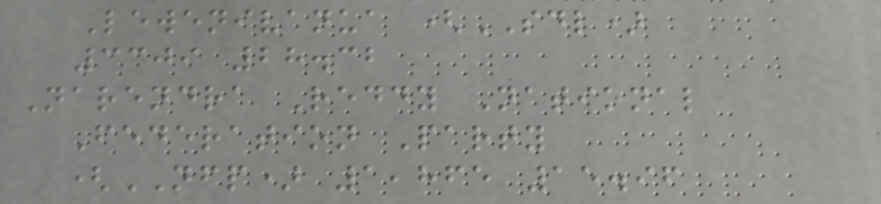Lewenivanua (SDL)
3309 28.32
Narendra Reddy National
Federation Party
(NFP) 1,865 15.96
